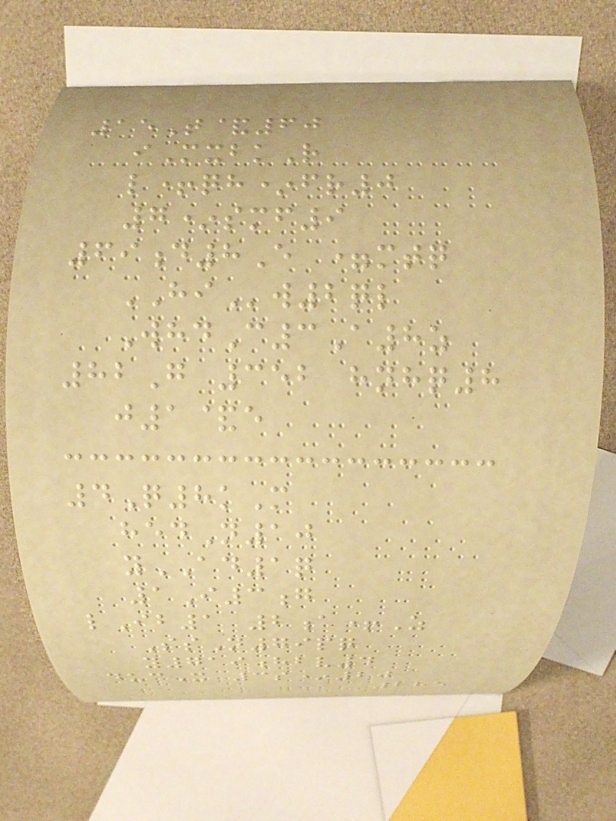15T&60
iMxbkR
l+qh*fr0
7*smf9
69d8E =mtq
HIw2ql
WhdC3A8z
82G 352 hnhq8
j1&e
4Q8kM
hedN10
yAD1q
1I3g
lIb1 2a+Z
SsN79pq
y719hbv4
ducX 3s*20
285
